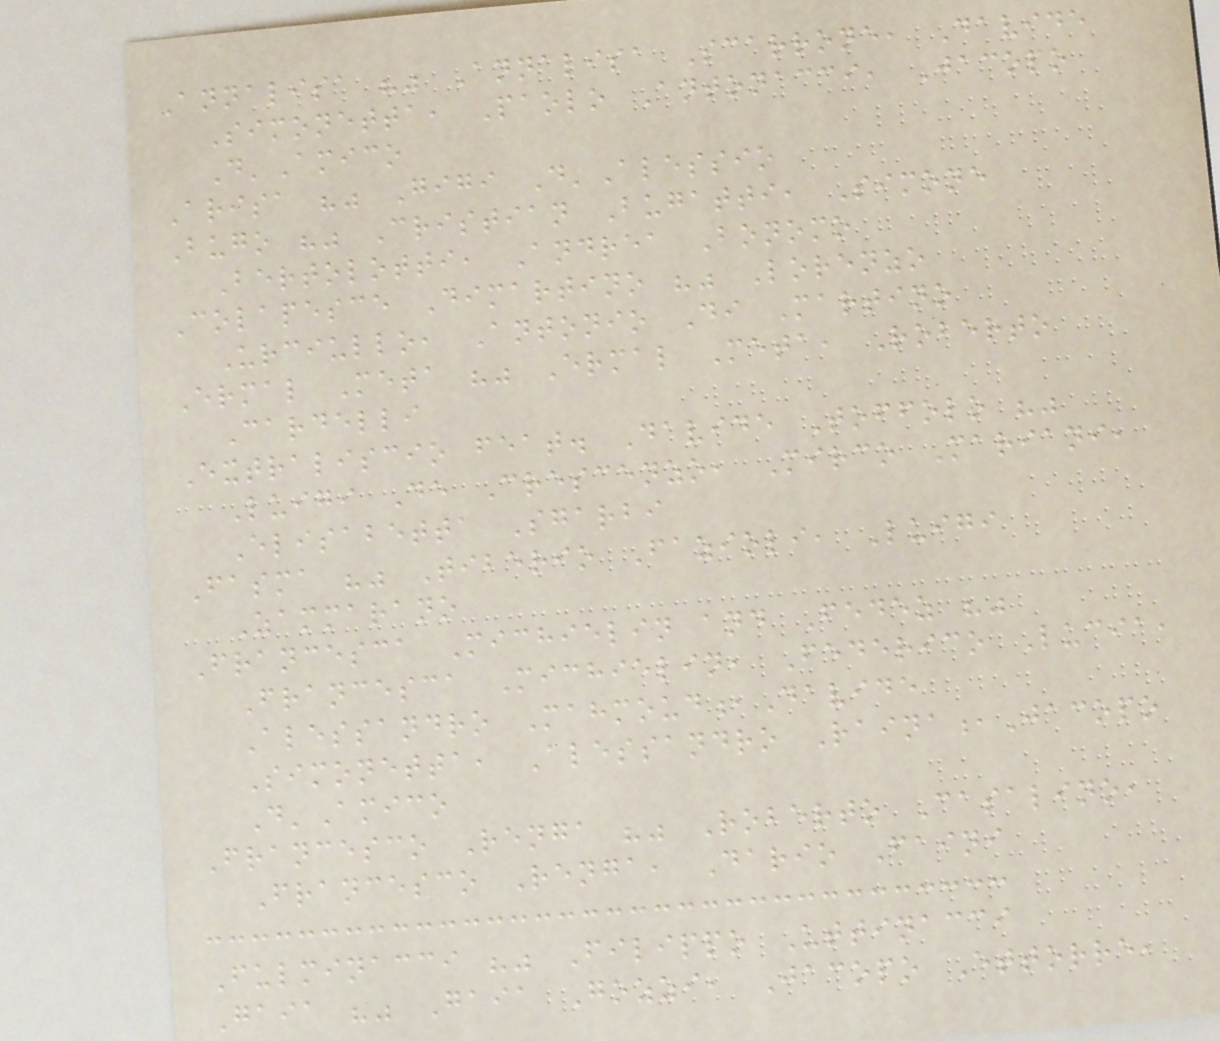Annalisa "" Annalisa Scarrone, Davide
Simonetta, Paolo Antonacci, Jacopo
D'Amico
Arisa "" Gigi D'Alessio
Bugo "" Cristian Bugatti, Simone
Bertolotti, Andrea Bonomo
Colapesce Dimartino "" Lorenzo
Urciullo, Antonio Di Martino
Ermal Meta "" Ermal Meta, Roberto
Cardelli
Extraliscio feat. Davide Toffolo ""
Luigi De Crescenzo, Mirco Mariani,
Elisabetta Sgarbi
Fasma "" Tiberio Fazioli, Luigi
Zammarano
Francesca Michielin and Fedez ""
Francesca Michielin, Federico Lucia,
Alessandro Mahmoud,Davide
Simonetta, Alessandro Raina,Jacopo
D'Amico
Francesco Renga "" Roberto Casalino,
Francesco Renga, Dario Faini
Fulminacci "" Filippo Uttinacci
Gaia "" Gaia Gozzi, Jacopo Ettorre,
